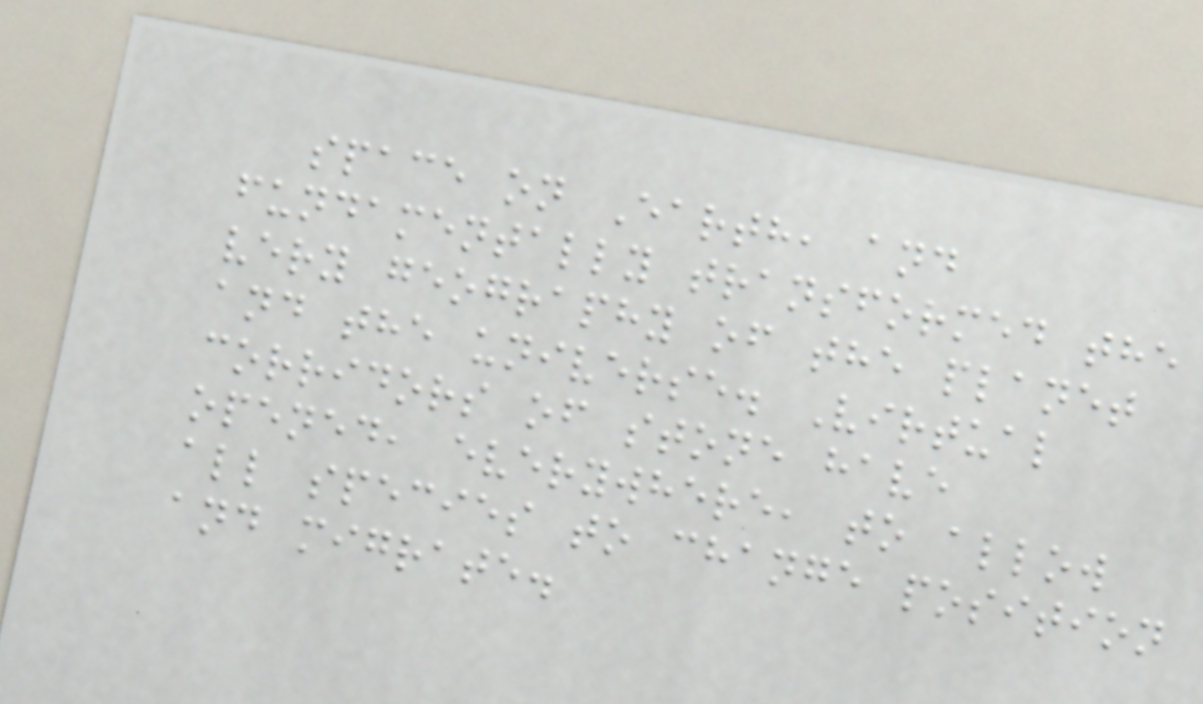space on Earth, and
fundamentally transformed the
very geography of the planet
and the universe. Virtual
corridors of stone have
opened, everywhere, to allow
all species to change position
and migrate.
